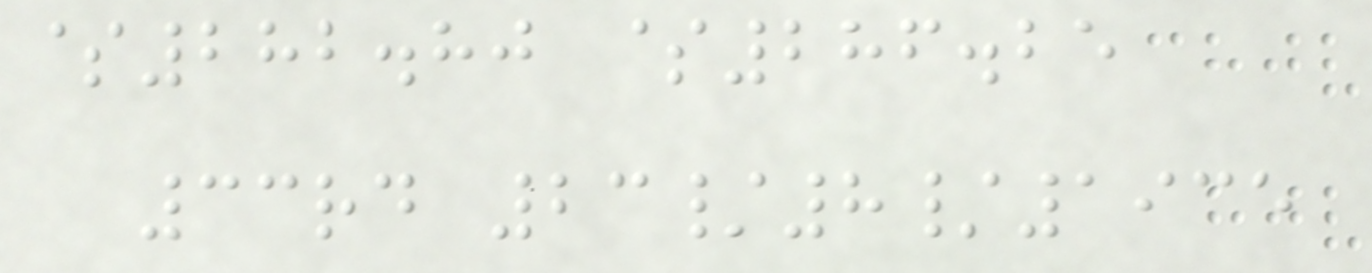$282.80 $286.25
33rd 23/8/1935
